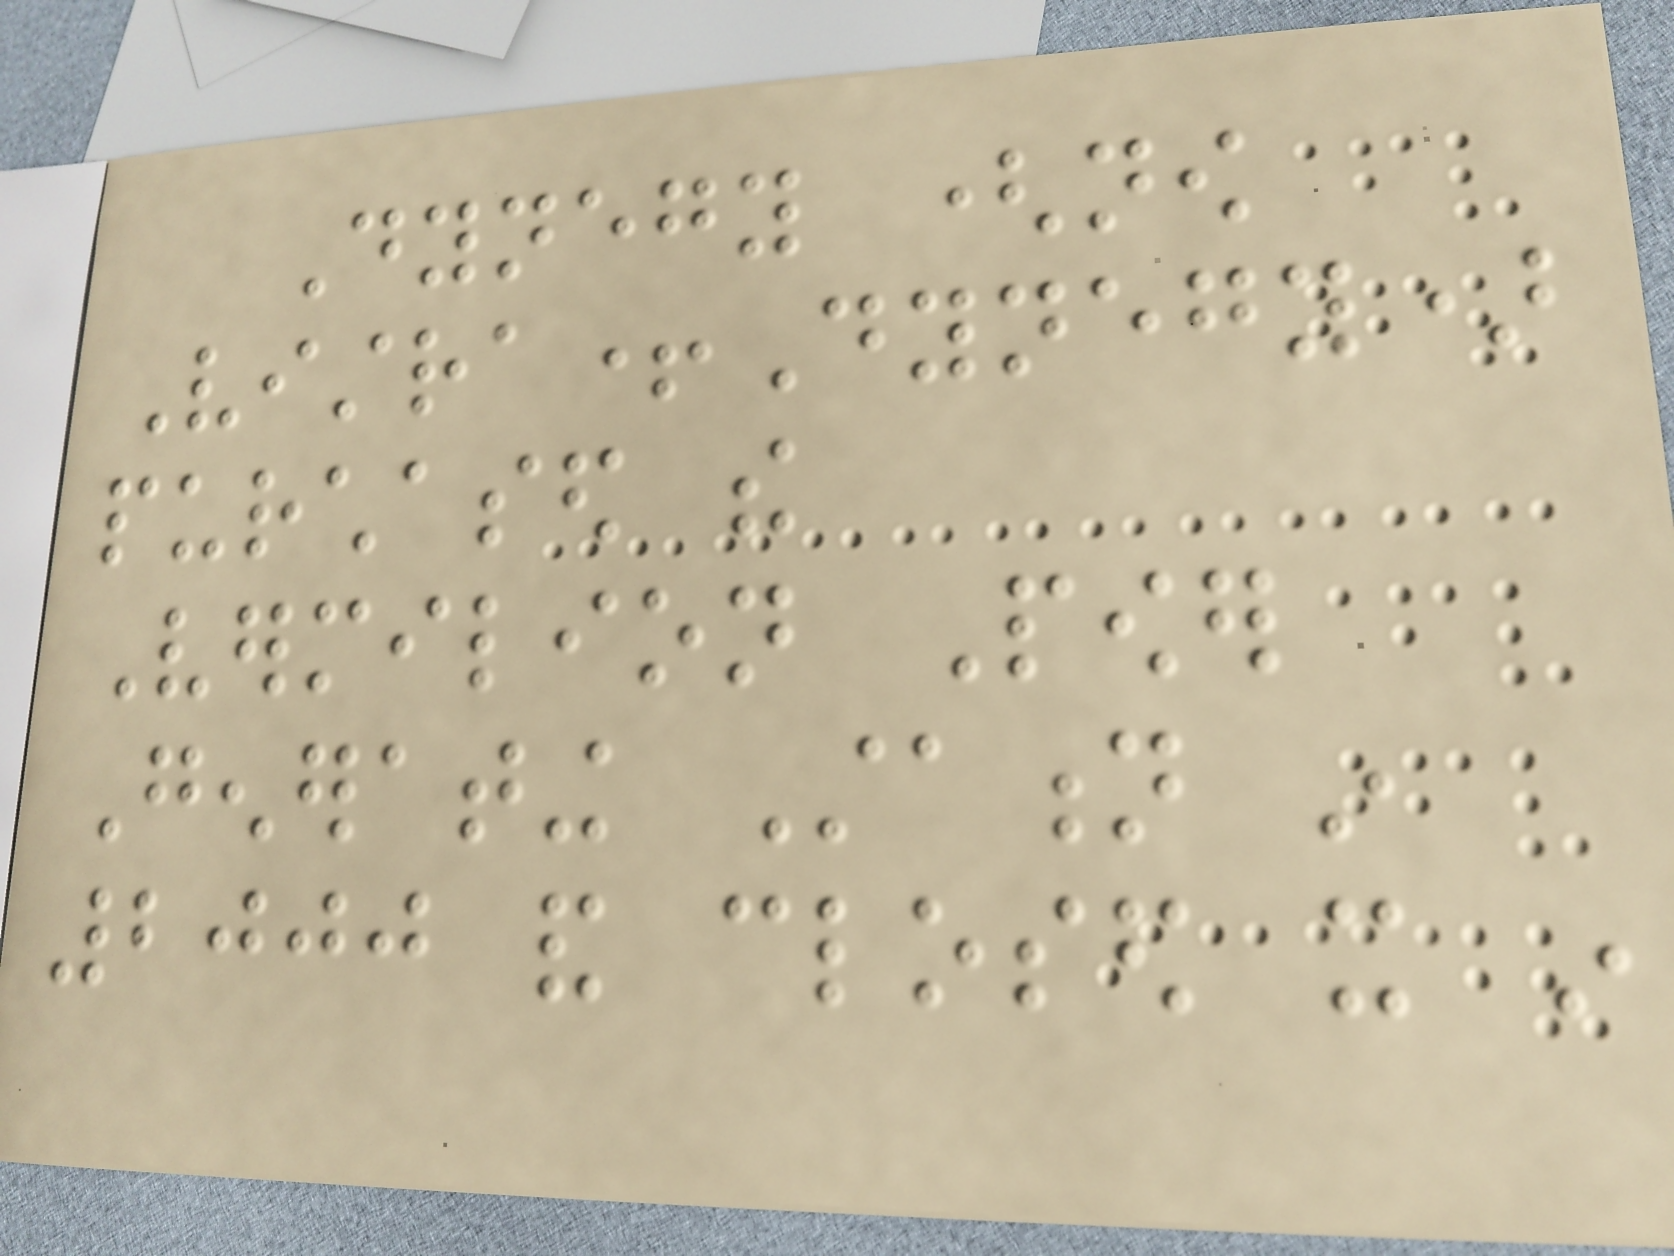Dynegy (now
Vistra+Dynegy)
purchased the
Vermilion Power
Generating Station in
2000 and closed it in
